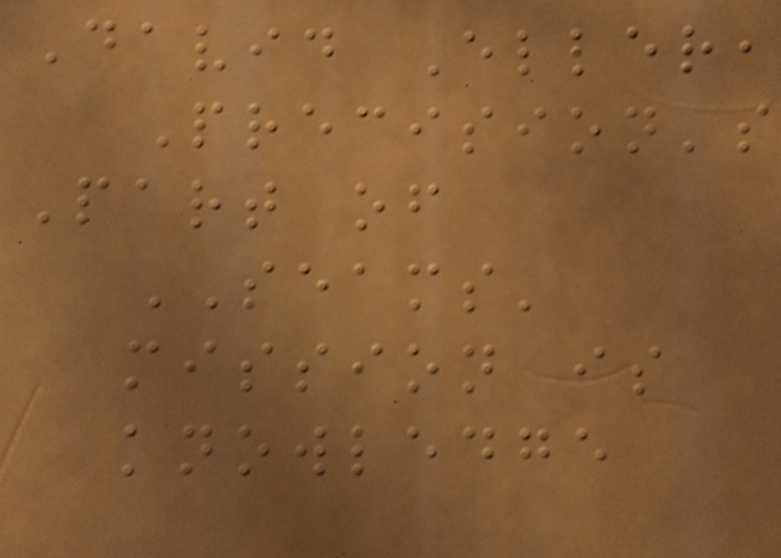David Eller,
Precision's
Part of
SEAMS'
mission is
knowledge
